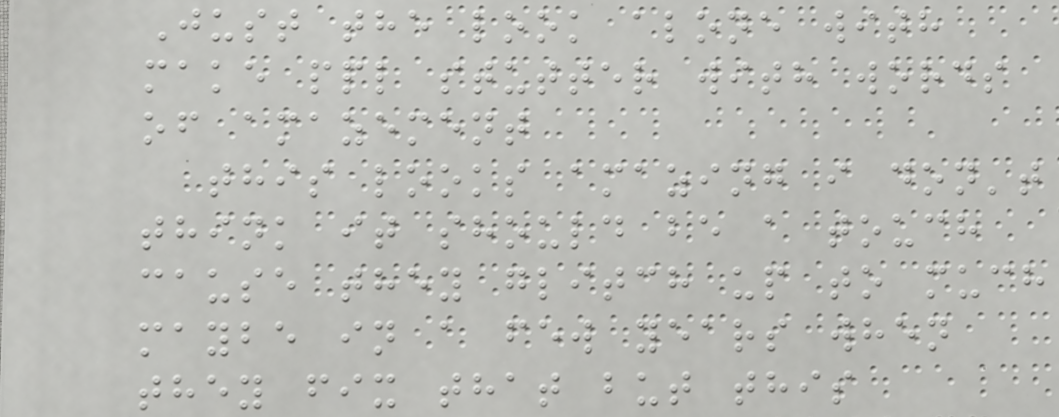Just the look alone with
make ppl stutter with words
of amazement
this looks amazing i don't
think it should be a touch
cause they glitch up to much
maybe in a few years when
they fix that but this
